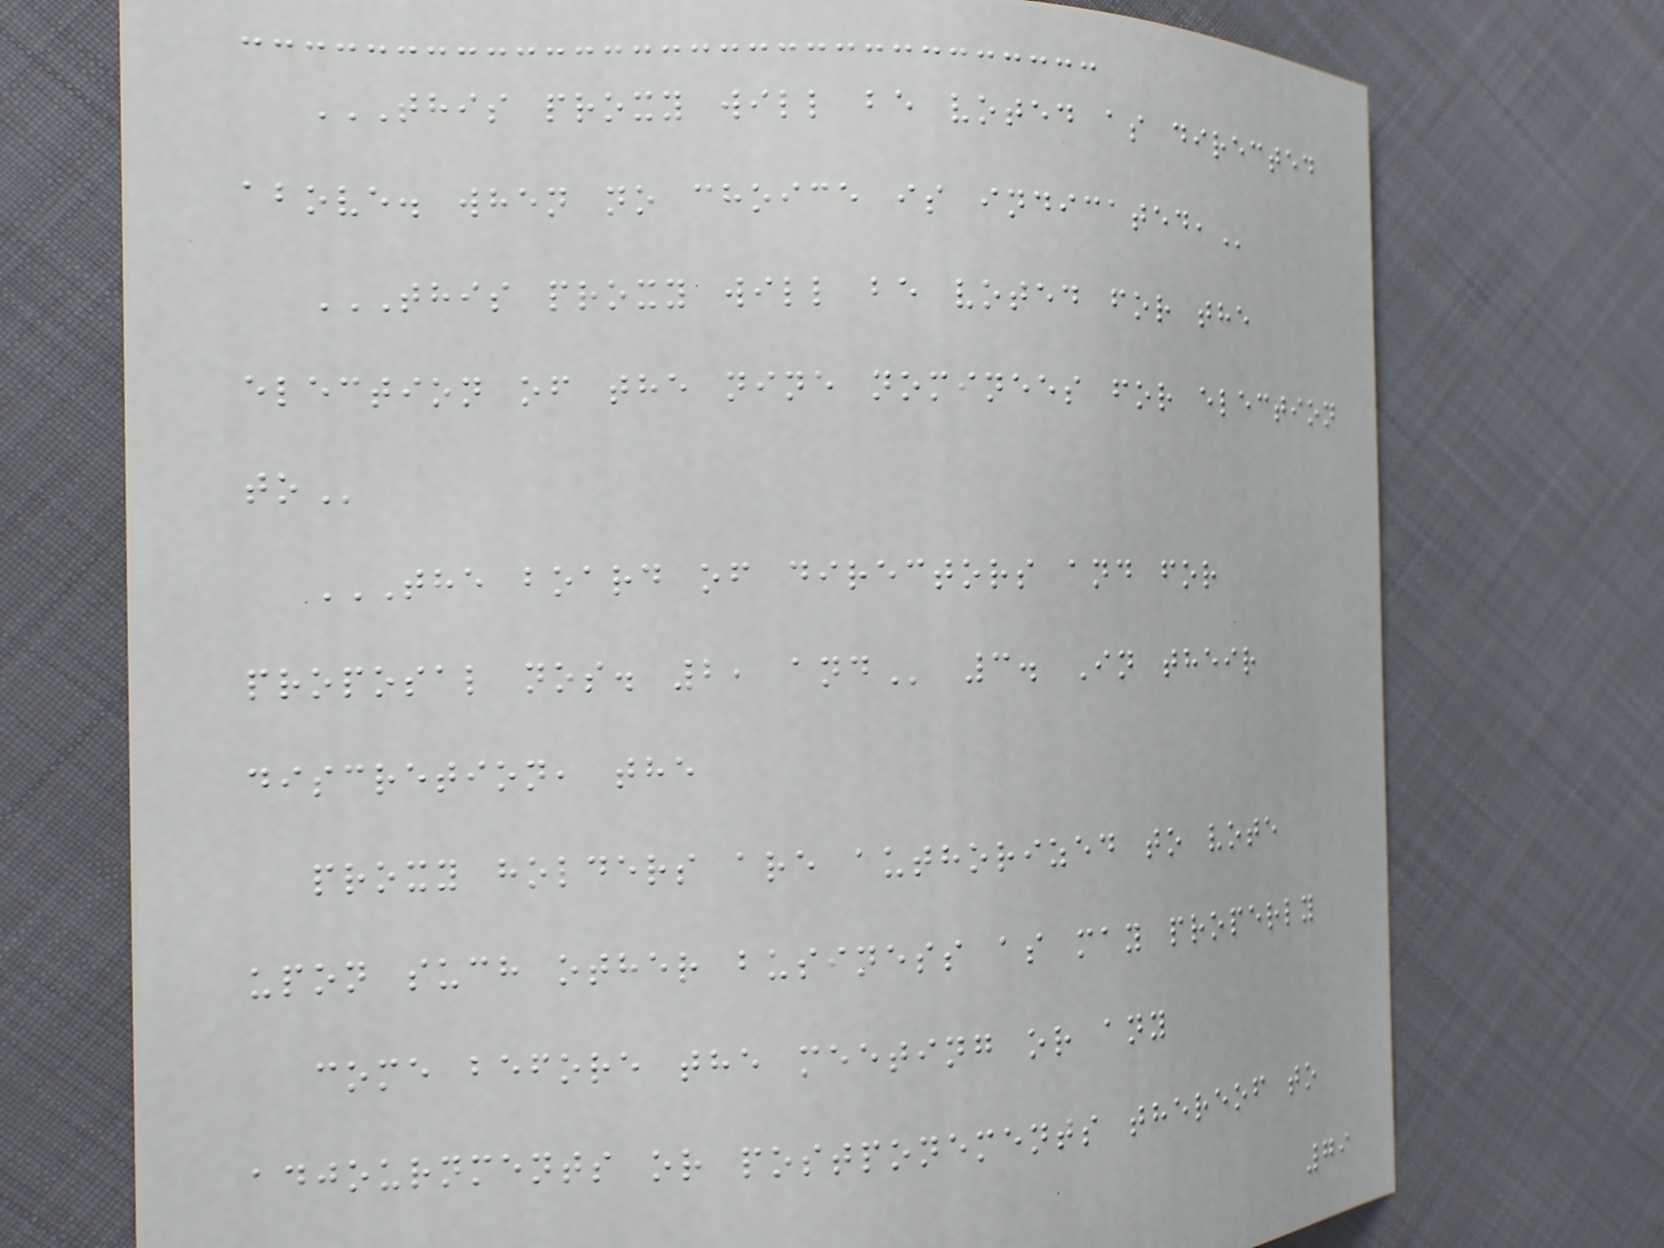THIS PROXY WILL BE VOTED AS DIRECTED
ABOVE. WHEN NO CHOICE IS INDICATED,
THIS PROXY WILL BE VOTED FOR THE
ELECTION OF THE NINE NOMINEES FOR ELECTION
TO
THE BOARD OF DIRECTORS AND FOR
PROPOSAL NOS. 2, AND 3. In their
discretion, the
proxy holders are authorized to vote
upon such other business as may properly
come before the meeting or any
adjournments or postponements thereof to
79
